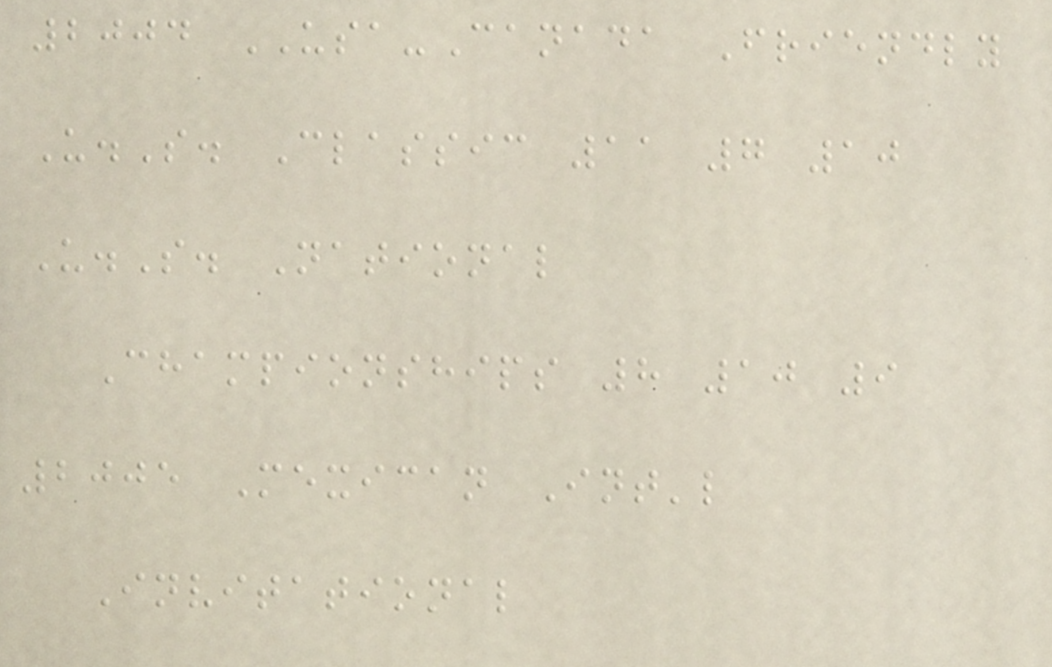2004 USA-Canada Friendly
U.S. Classic 11 7 10
U.S. National
Championships 8 10 9
2005 Mexican Int'l
Invitational
